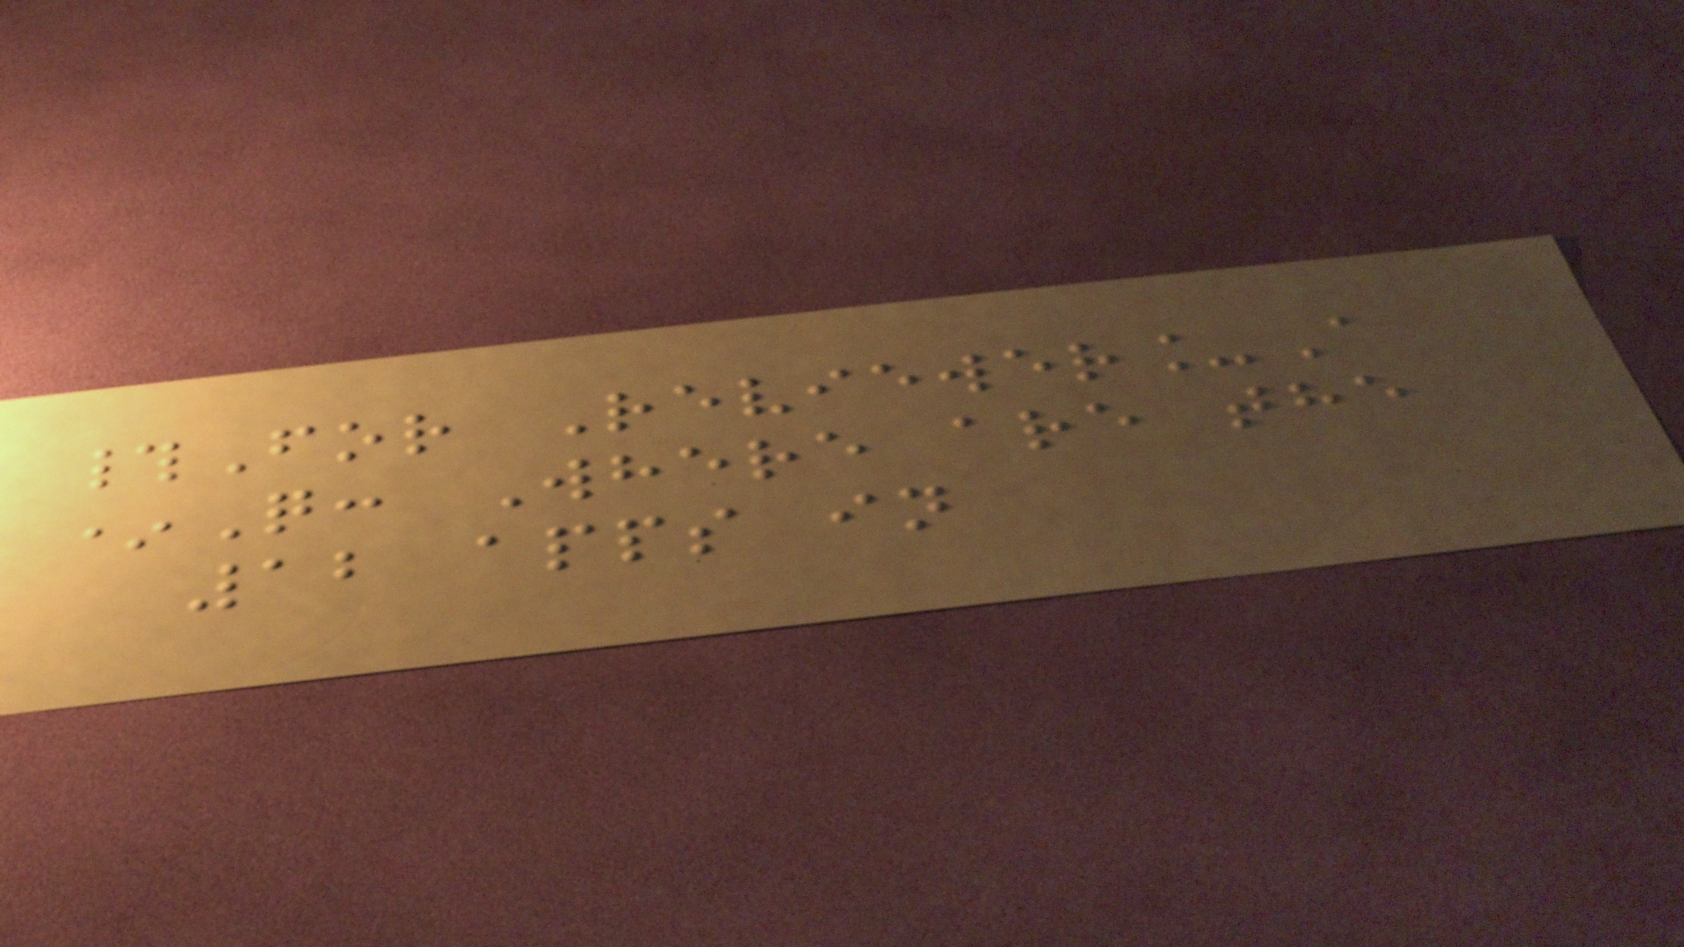#For Reviewer_A
*Q: Where are the
12 apps in
